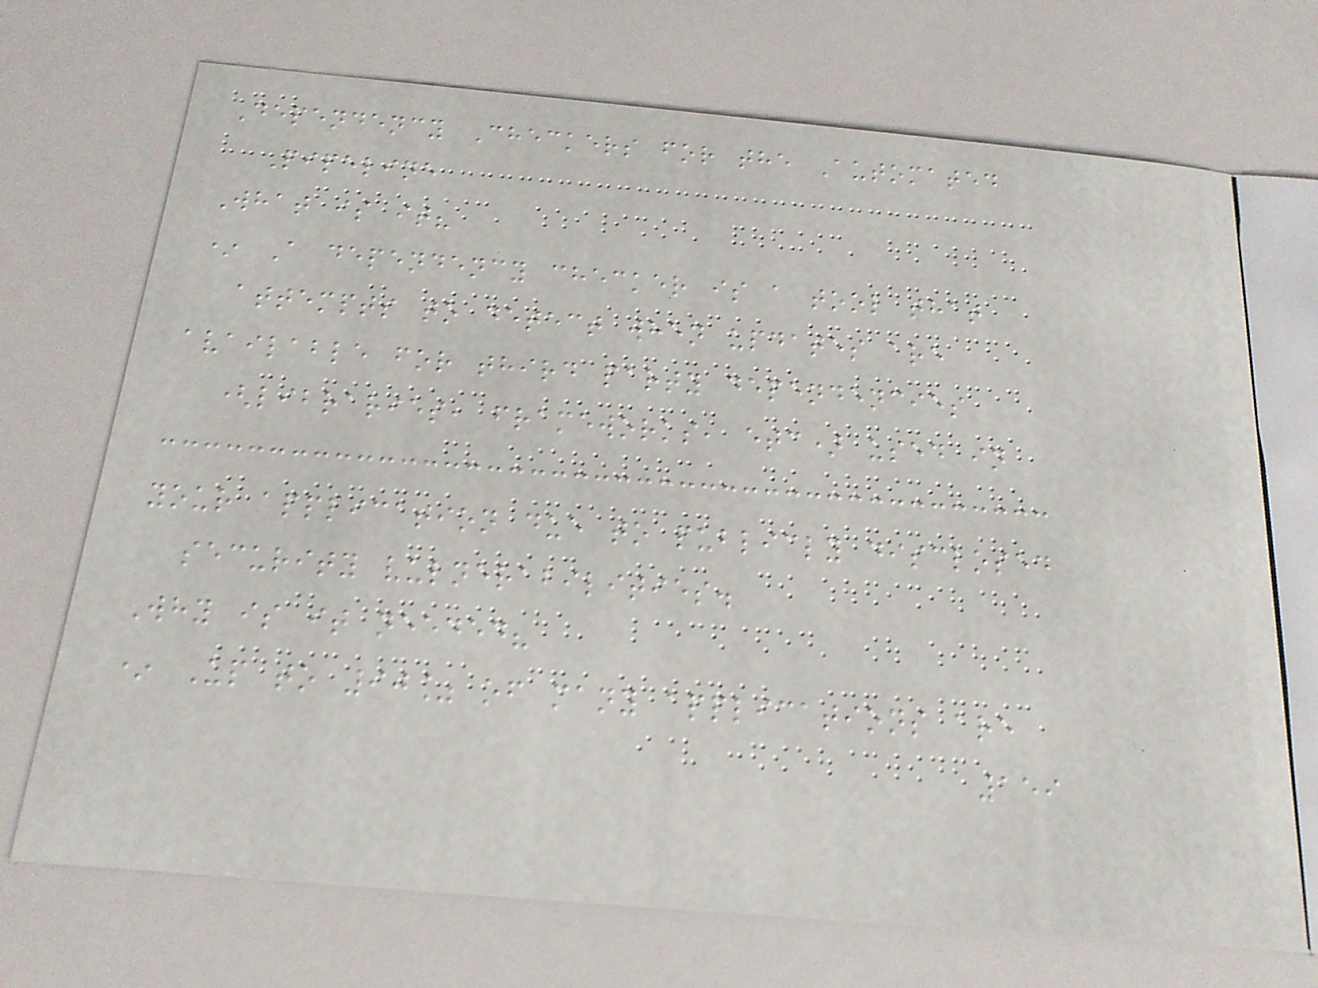Dependency Checkers for the Automated
Pipeline
What is it?
* A dependency checker is a tool that
attempts to detect when updates are
available for third party dependencies
(libraries, frameworks, etc) used in
your application due to publicly disclosed
security vulnerabilities.
Why is it needed?
* Up to 90% of many applications are
159
